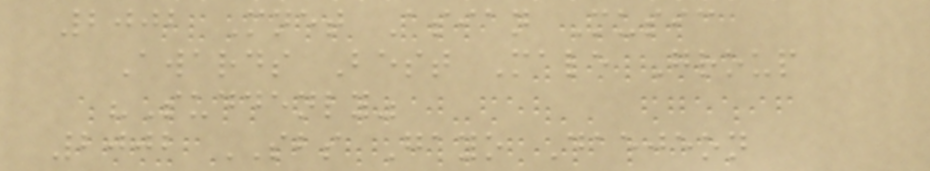2002 Mnet Asian Music
Awards Best Male Group
"Suddenly"
2002 SBS Gayo Daejeon
